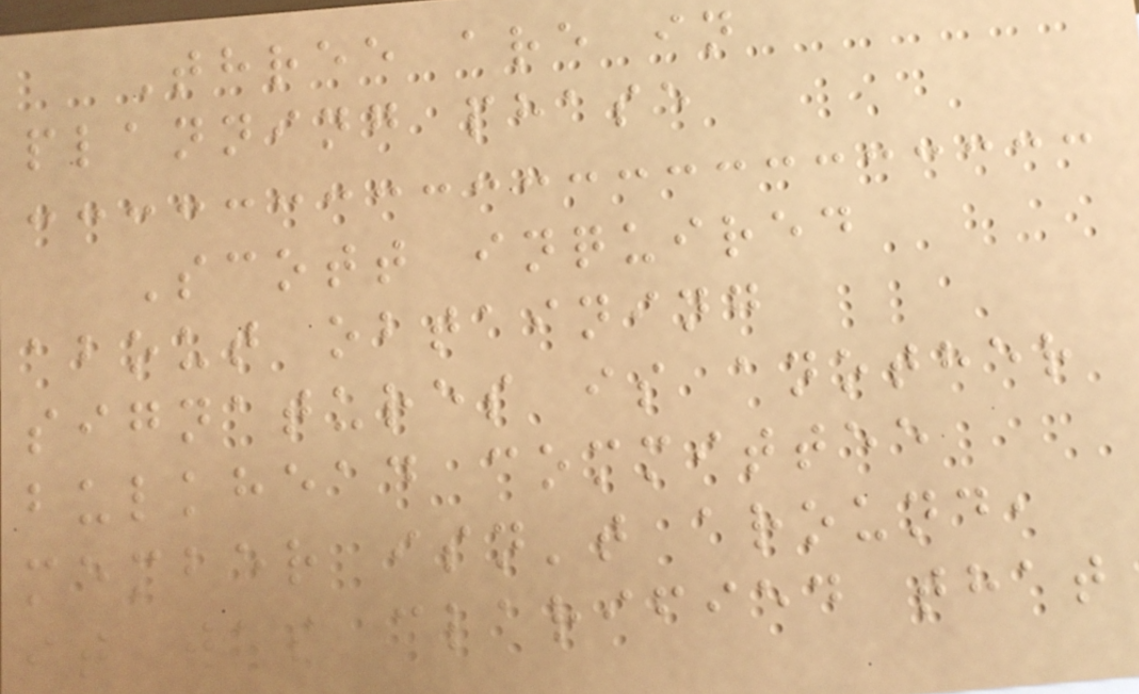Three are in
planning phase
Scott inquired
about obtaining
signatures is another
bulkhead committee
member isn't around,
it was clarified that
